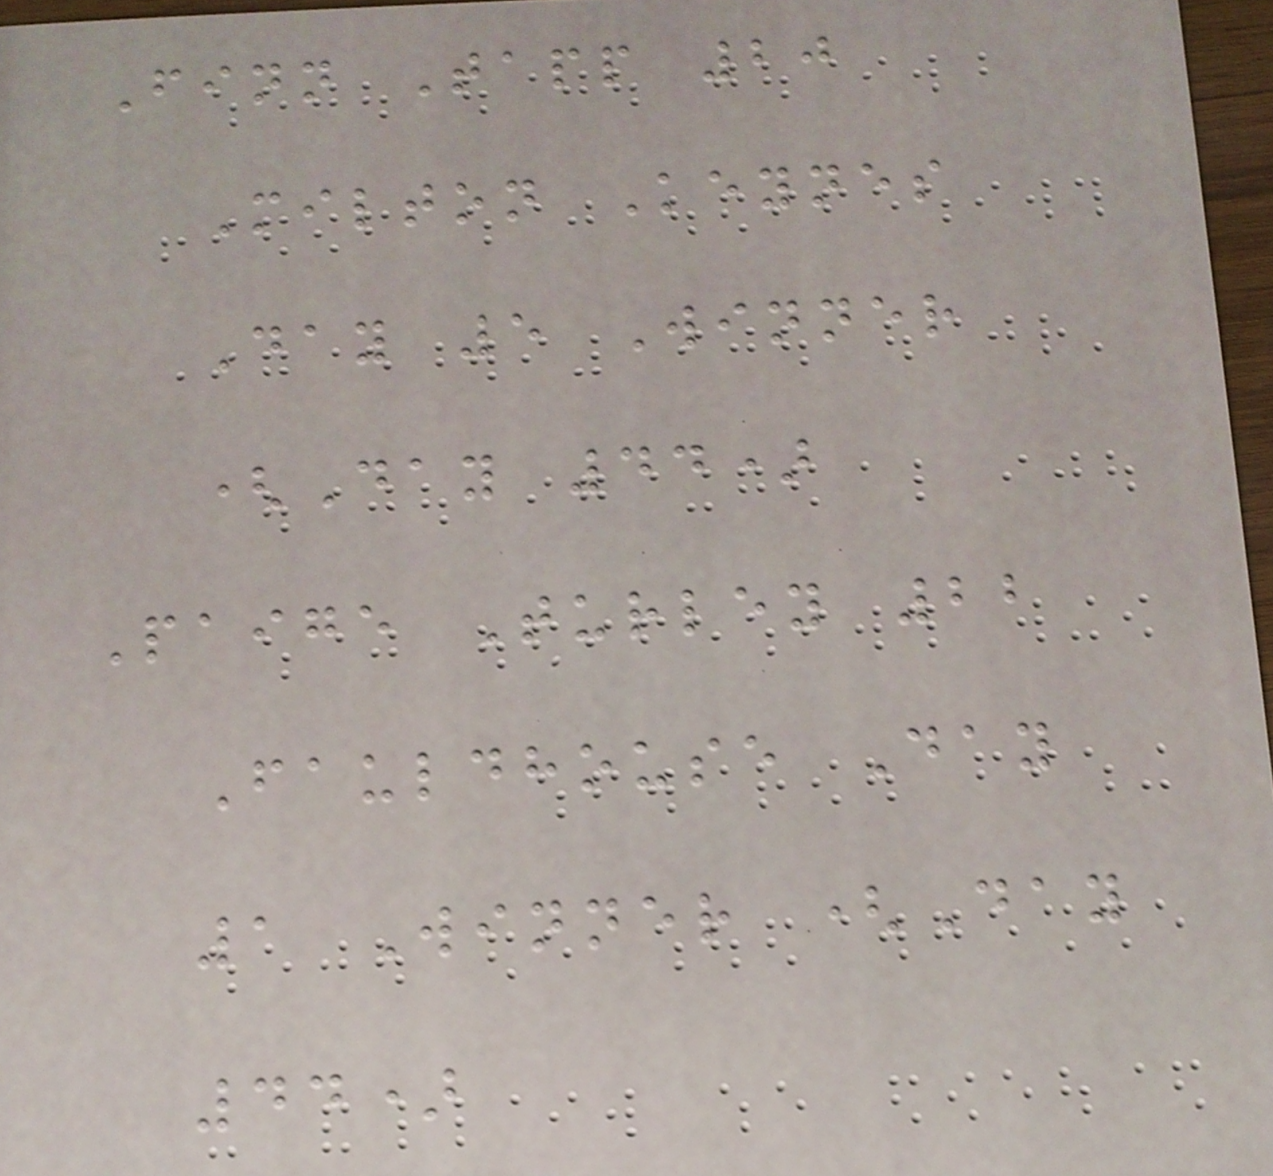Finn Tapp 20
Milton Keynes
Day 5 Winner
(Day 44)
Paige Turley 22
Fauldhouse Day
1 Winner (Day
44)
